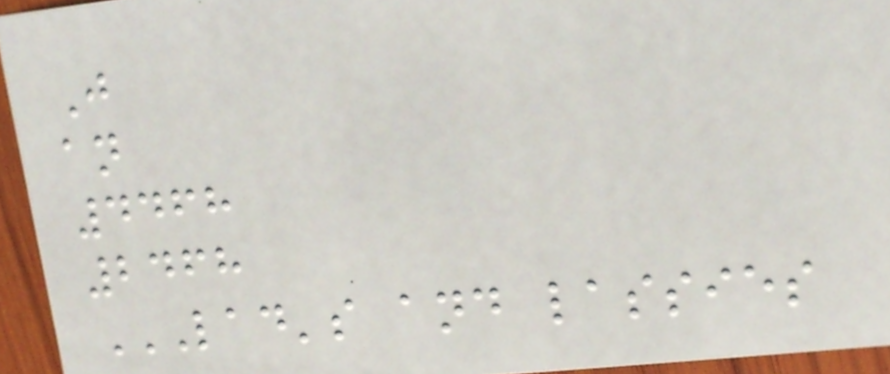J
an
4468
2468
LAD'S AND LASSIES
